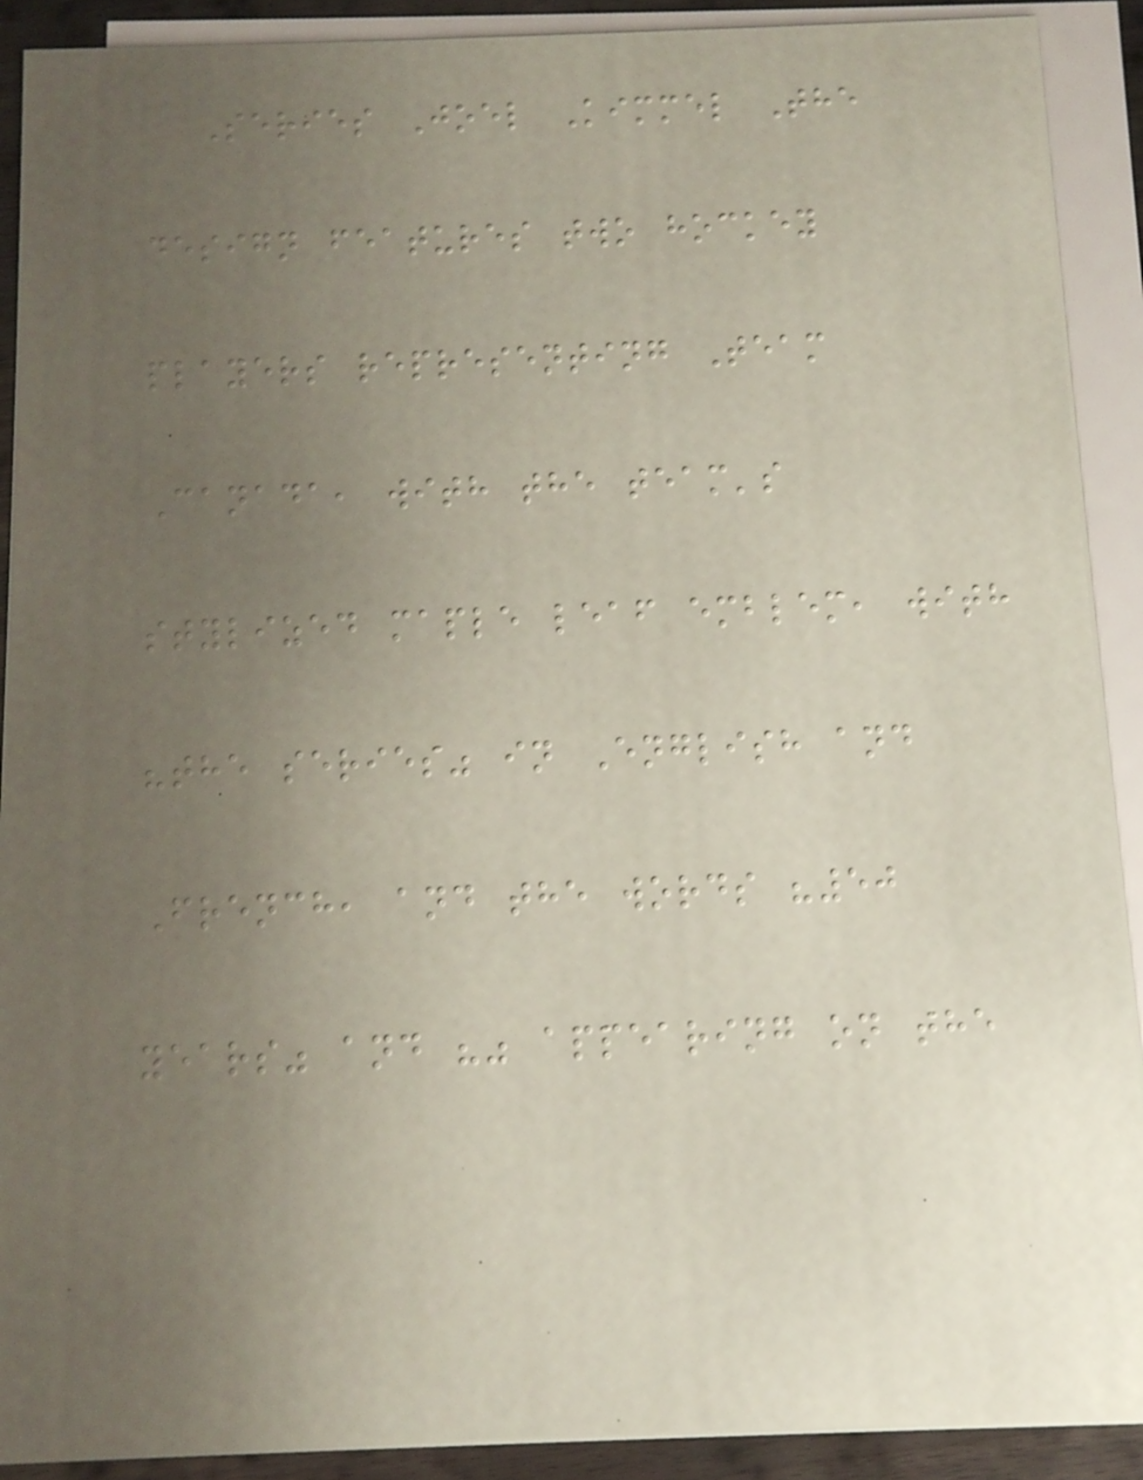Series Joel Kimmel The
design features two hockey
players representing Team
Canada, with the team's
stylized maple leaf emblem, with
"the series" in English and
French, and the words "50
years" and "" appearing on the
